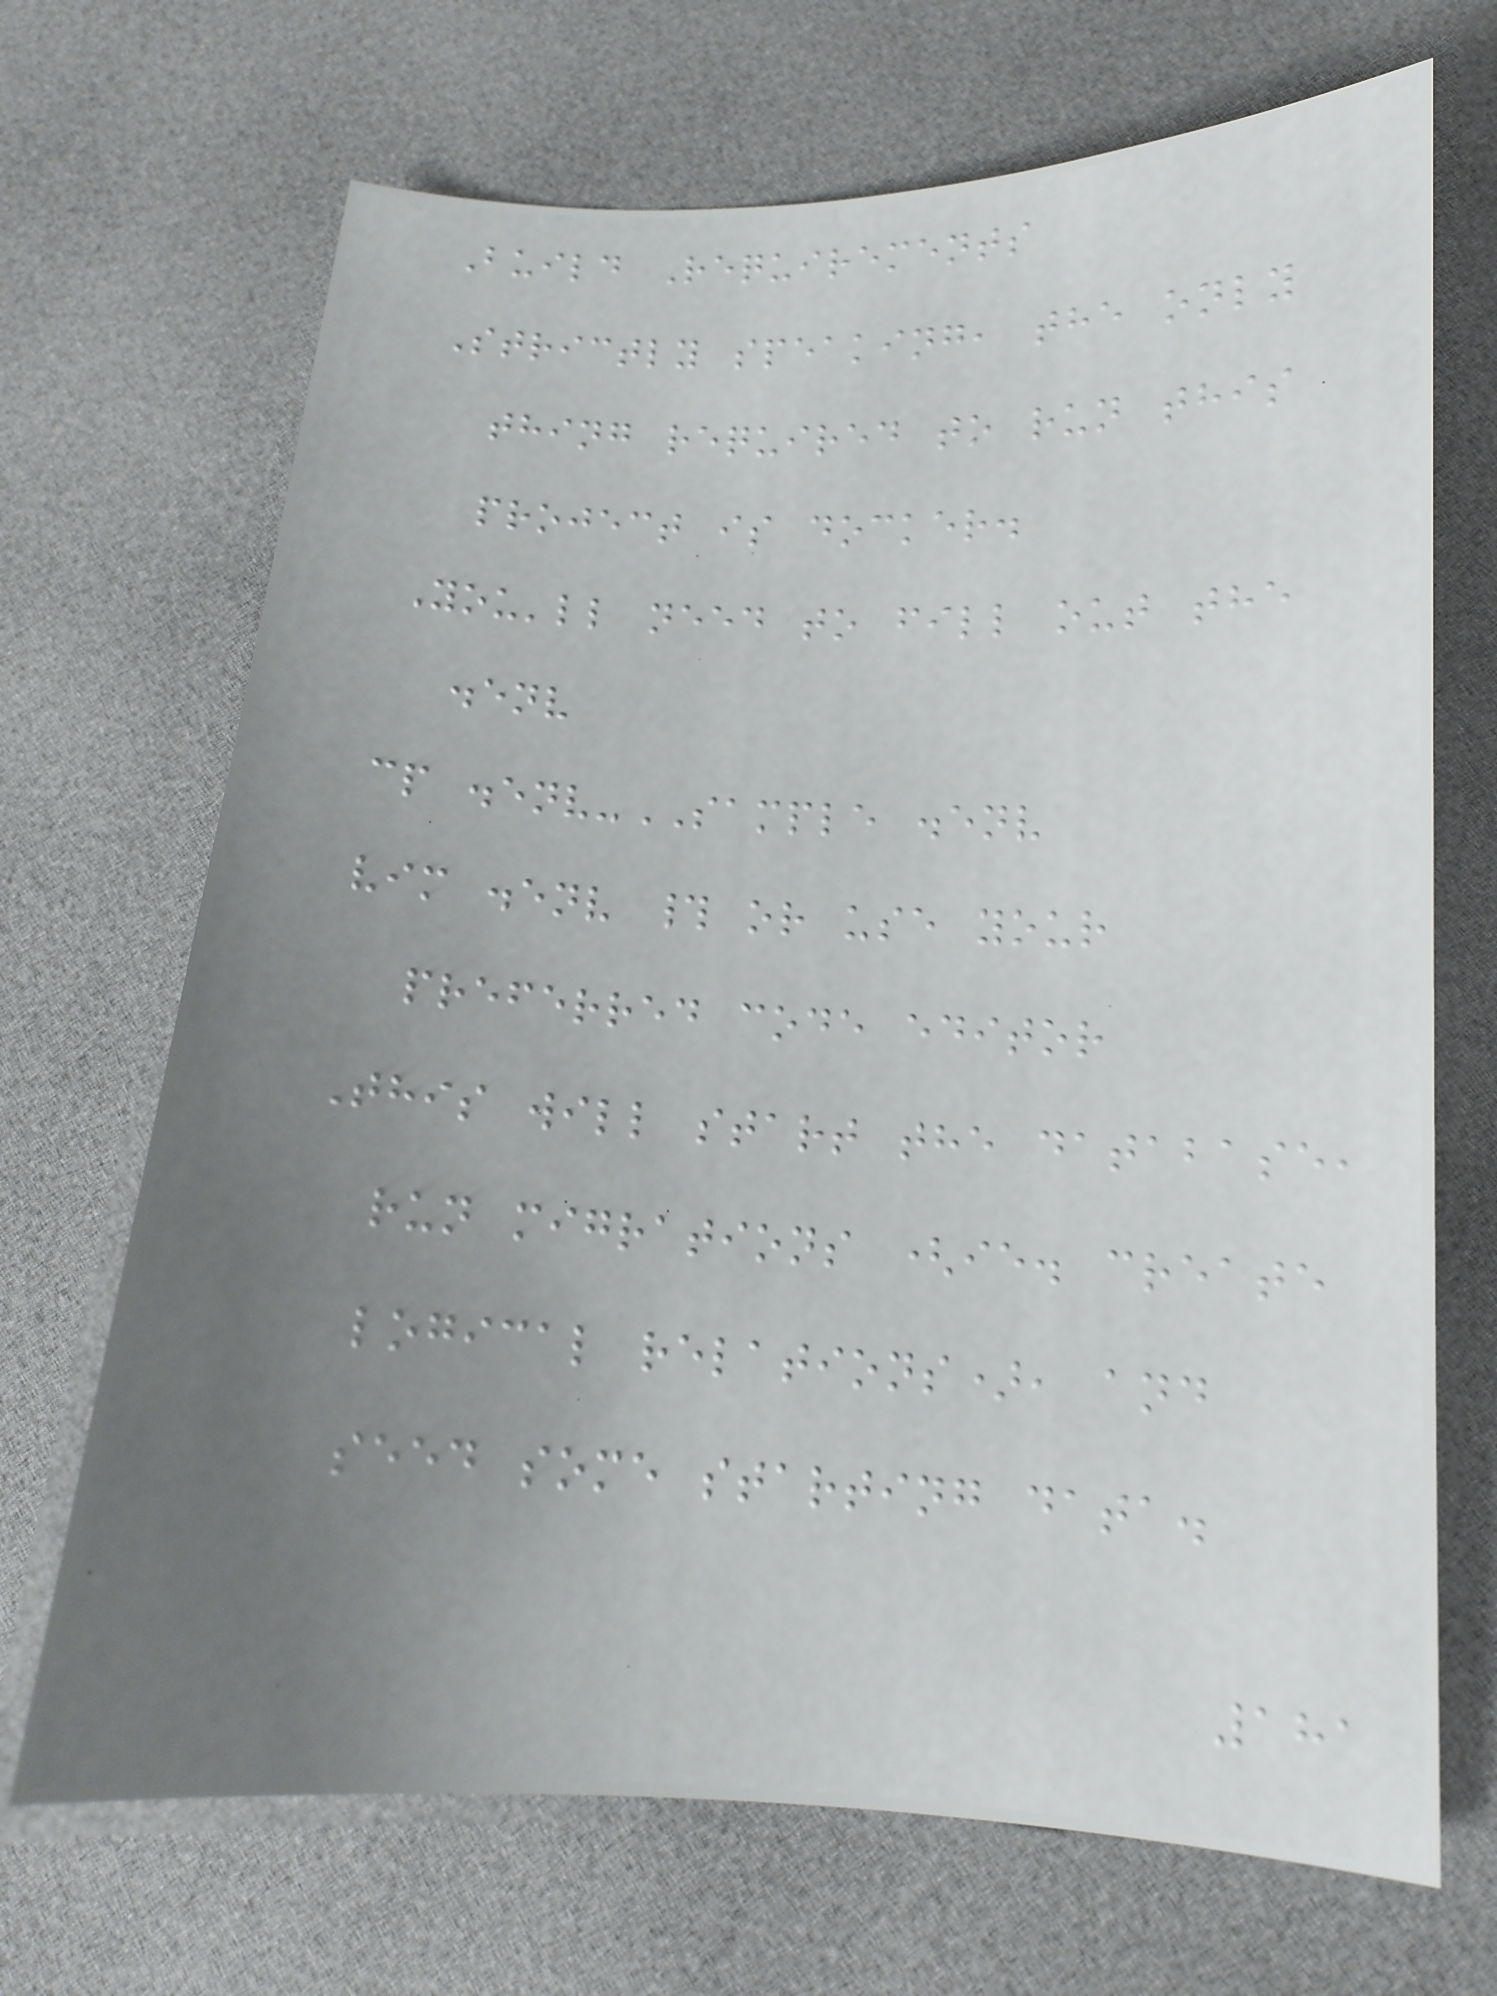Build Requirements
Strictly speaking, the only
thing required to run this
project is docker.
You'll need to fill out the
.env
cp .env-SAMPLE .env
vim .env # or use your
preferred code editor
This will start the database,
run migrations (ie. create
logical relations), and
seed some starting data.
181
